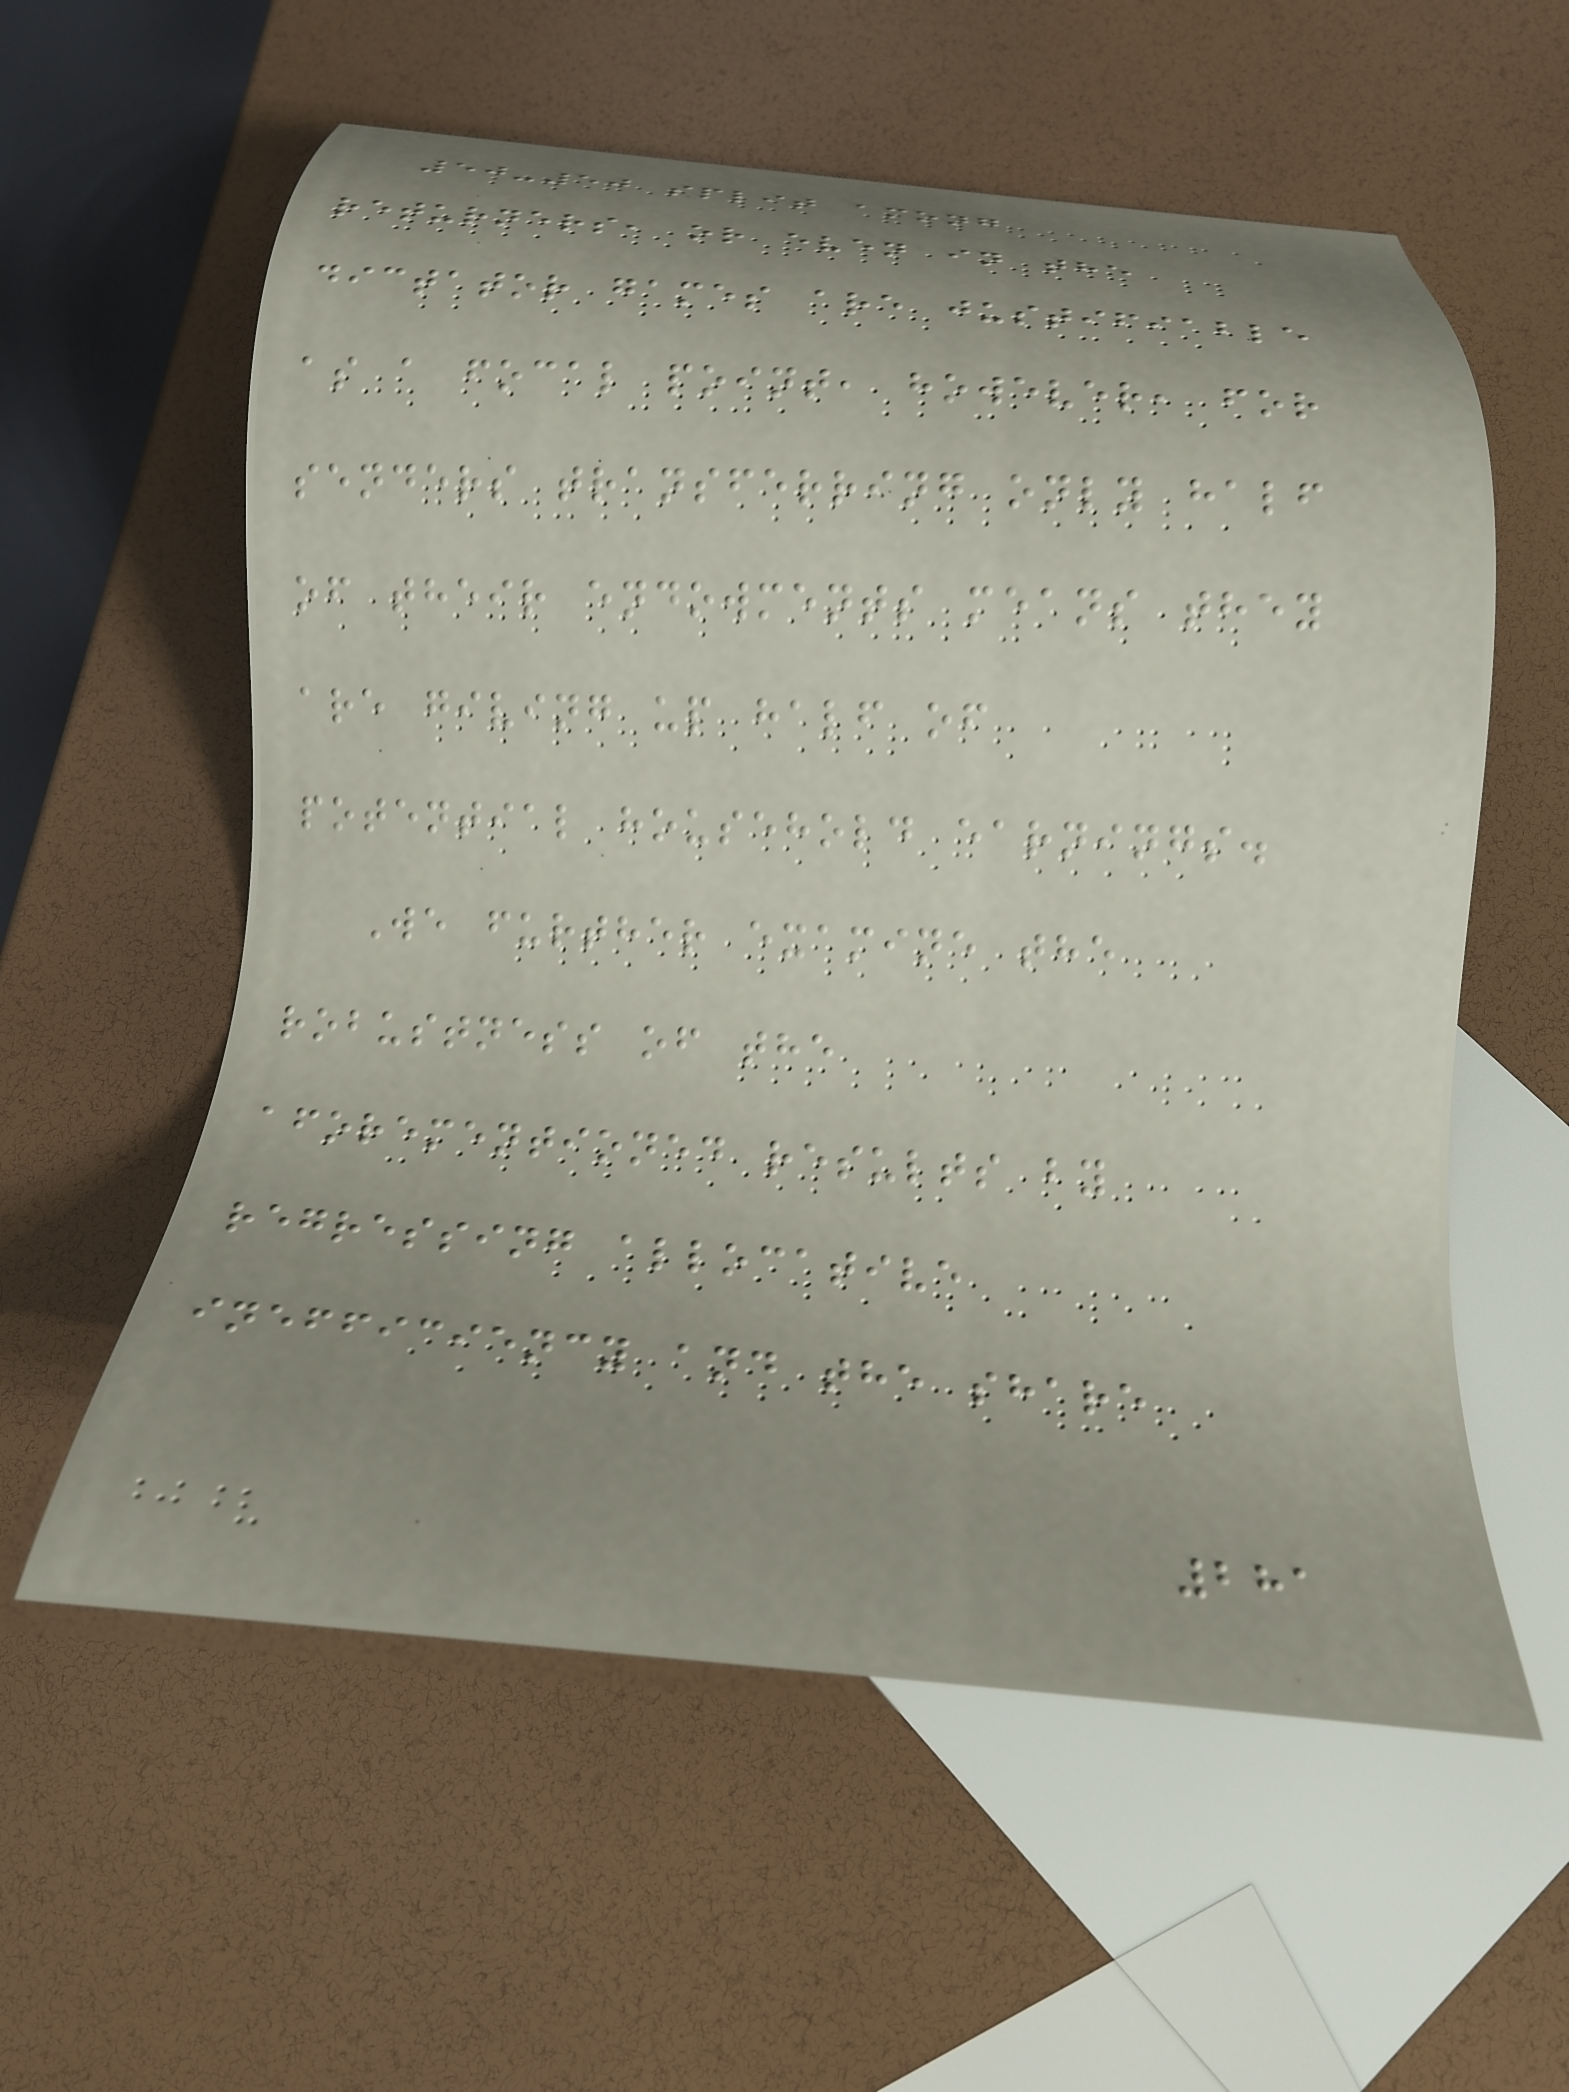50-50 split among
returners, or even in the
dictator games are justifiable
as a focal point, however, for
senders transferring only half
of their endowments means they
are giving up half of
potential household earnings.
We further examine the
robustness of the
aforementioned results by
regressing allocative
inefficiency and the share
281
